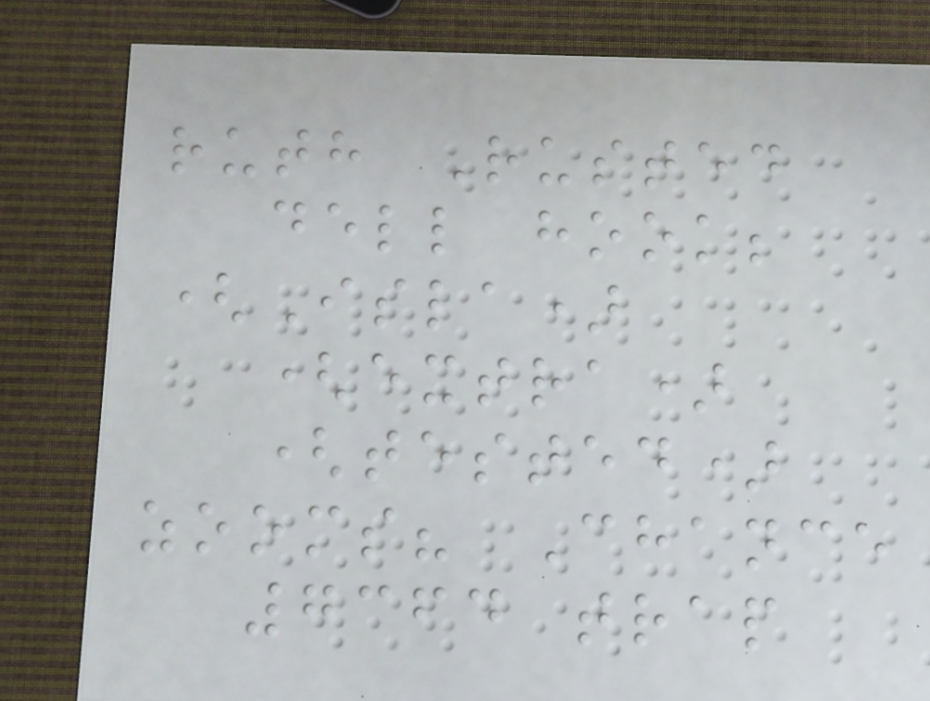ruth Rusted
dell hook;
(Isla)
(extra)
(tested)
zooms? Chance
7364 trap
